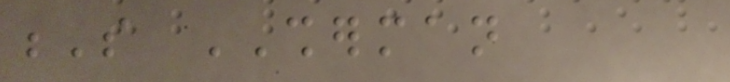S SHERMAN
